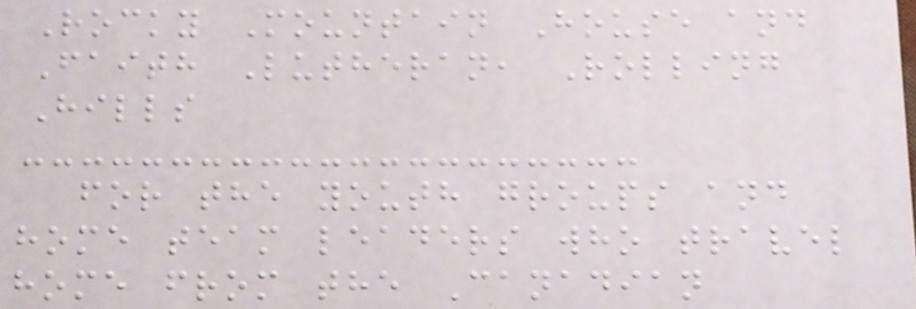Rocky Mountain House and
Faith Lutheran, Rolling
Hills
for the youth groups and
home team leaders who travel
home from the Canadian
